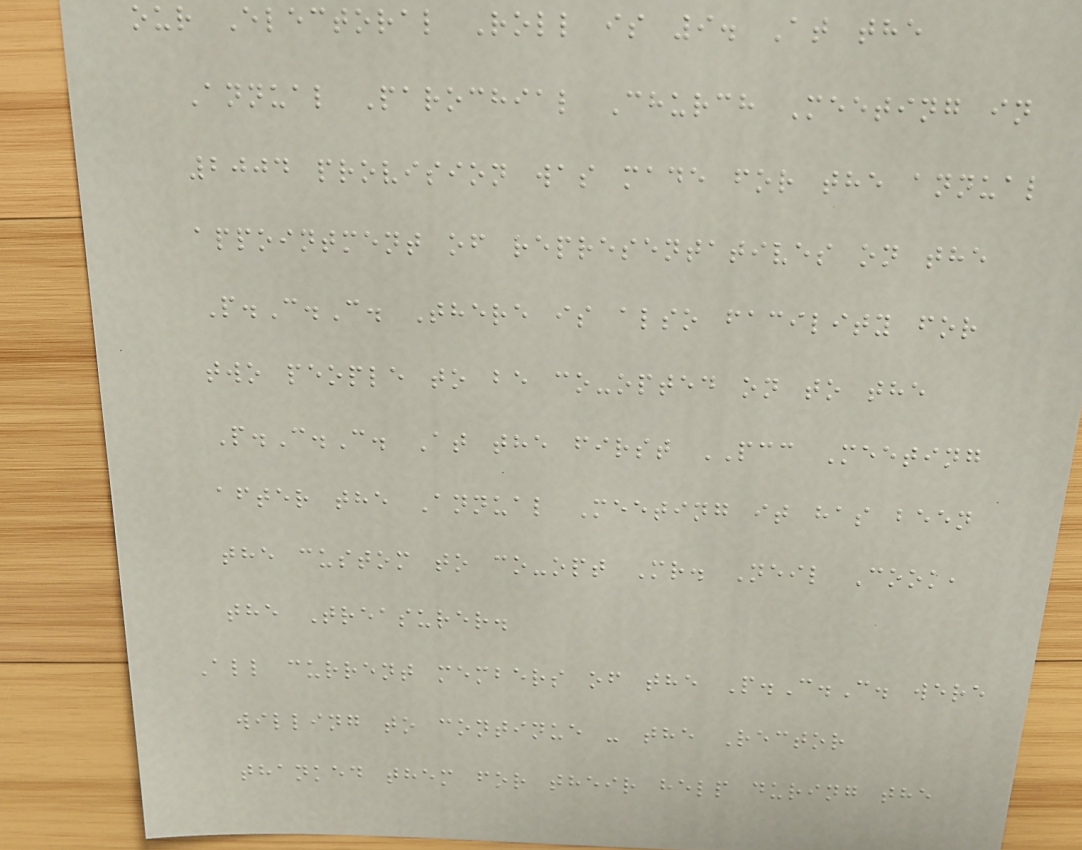our Electoral Roll is 9. At the
Annual Parochial Church Meeting in
2004 provision was made for the annual
appointment of representatives on the
P.C.C. There is also facility for
two people to be co-opted on to the
P.C.C. At the first PCC Meeting
after the Annual Meeting it has been
the custom to co-opt Mr. Neil Cook,
the Treasurer.
All current members of the P.C.C. were
willing to continue - the Rector
thanked them for their help during the
